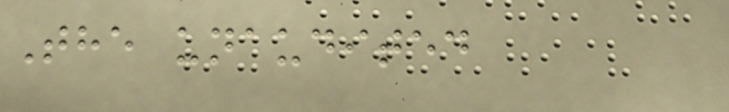The unaudited
